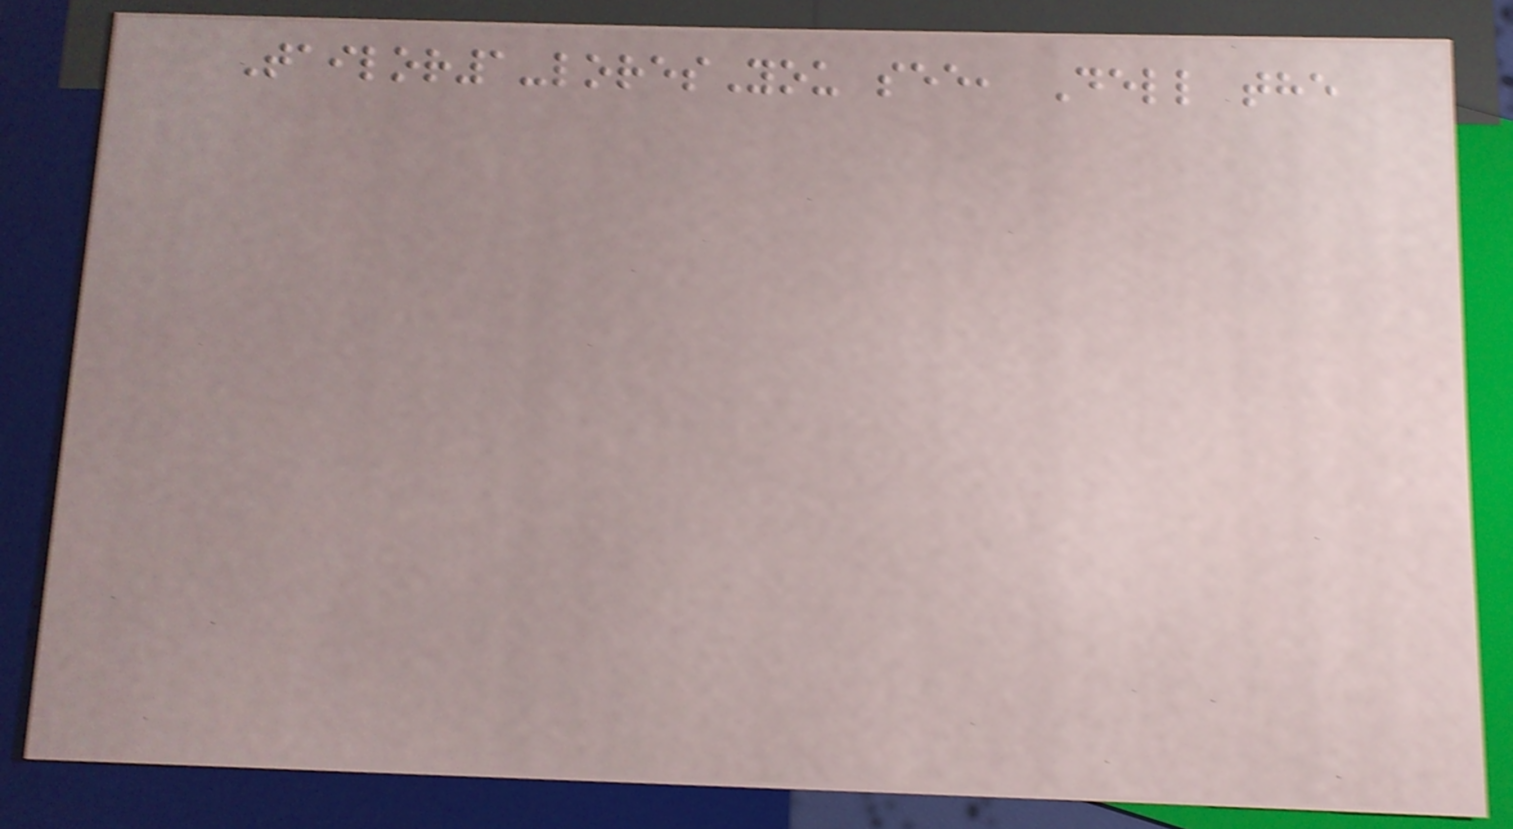Tailor1-loresYou see, Dell the
